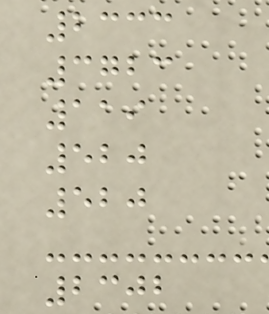2333
3723
119
520
520
2302
